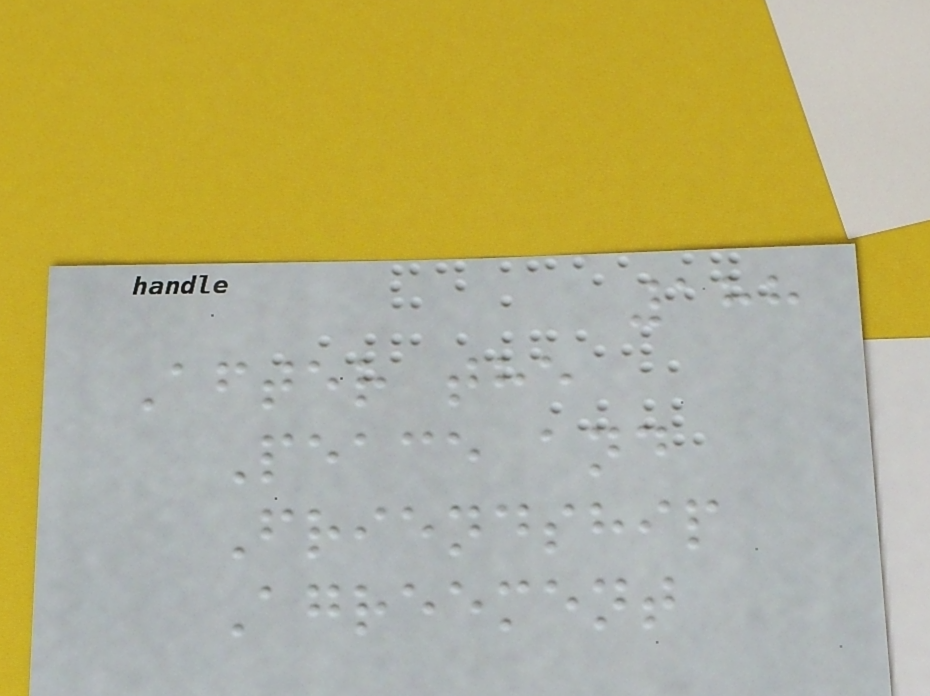188
After the
Peace and
Friendship
Agreement
